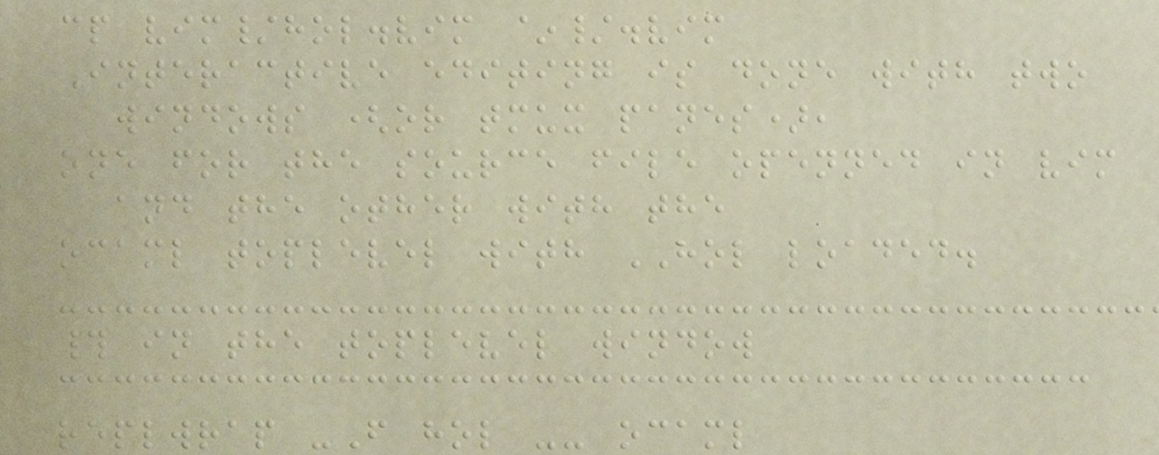cp vim/hol.vim ~/.vim
Interactive editing is done with two
windows (or tmux panes),
one for the source file openned in vim
and the other with the
ocaml toplevel with HOL loaded.
# in the toplevel window
replwrap -F hol -- ocaml
